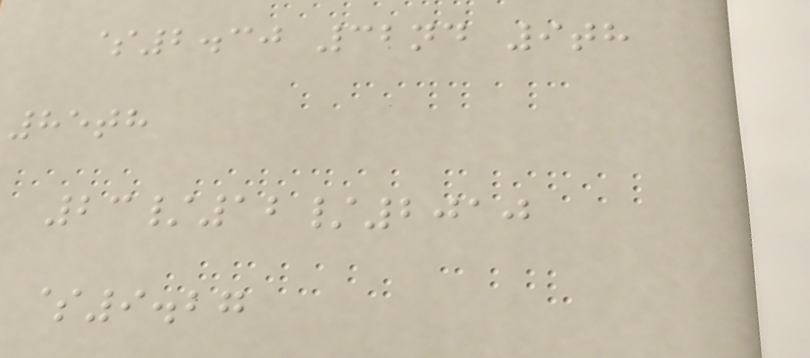$2.30 32nd 9th
85th
23/12/2010
$9.27
